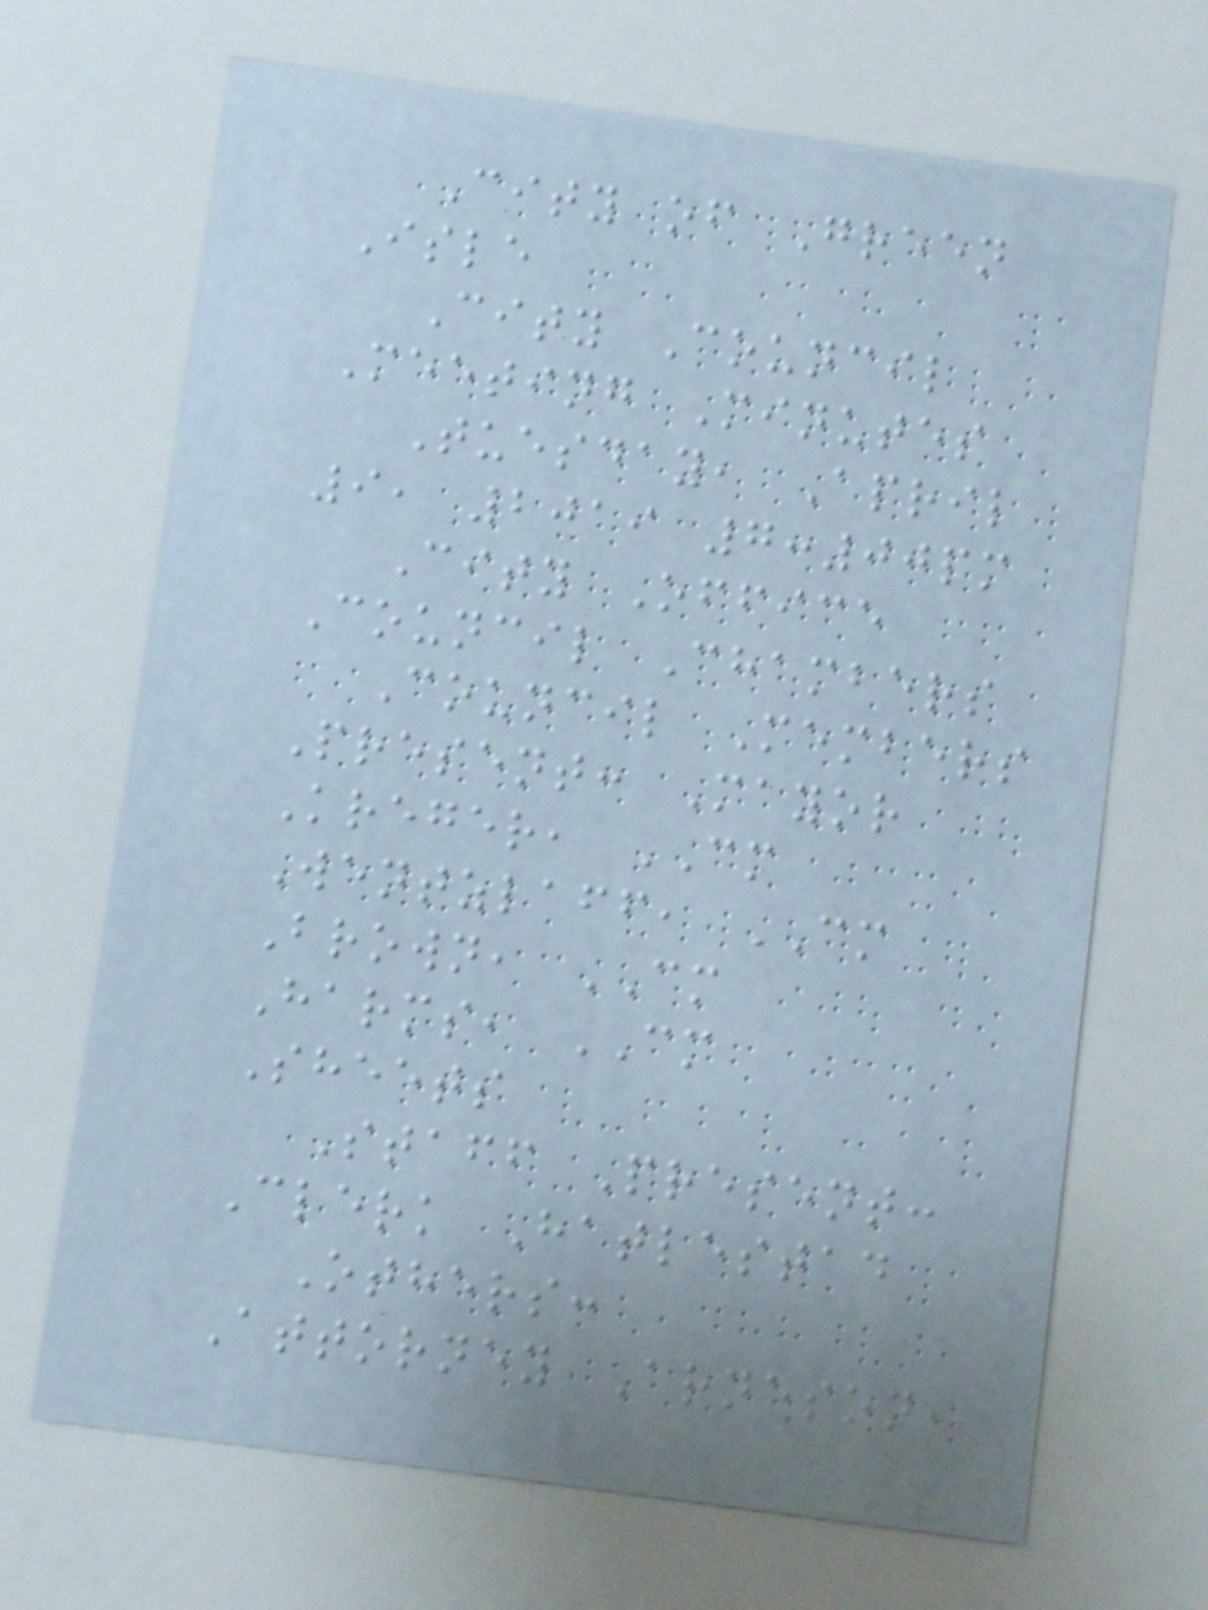City of Green
Isle
City Council
Meeting Minutes
Tuesday, April
9, 2019 7:00pm
City Office
Council Chambers
Council Members
Present: Mayor
Kreger, CM
Wentzlaff, CM
Brown, CM
Harms, CM
Sheets
Staff Present:
Clerk Hatlestad
Others:
Attorney Arneson,
